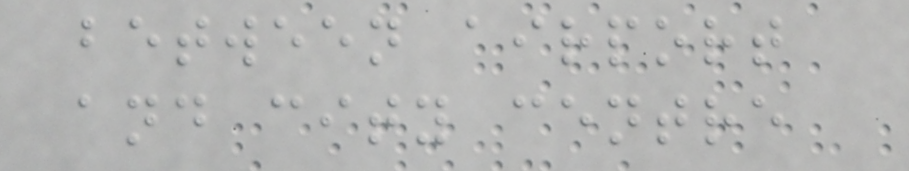between airport
and city centre
